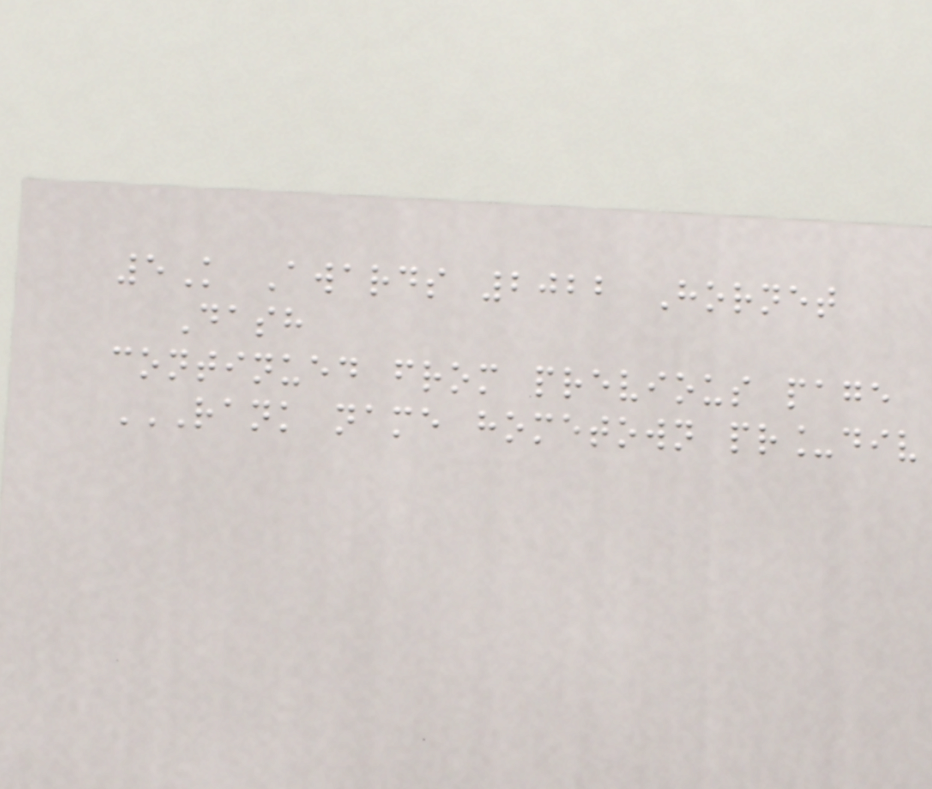5K Awards 2022 Hornet
Dash
continued from previous page
RANK NAME HOMETOWN PR_DIV
